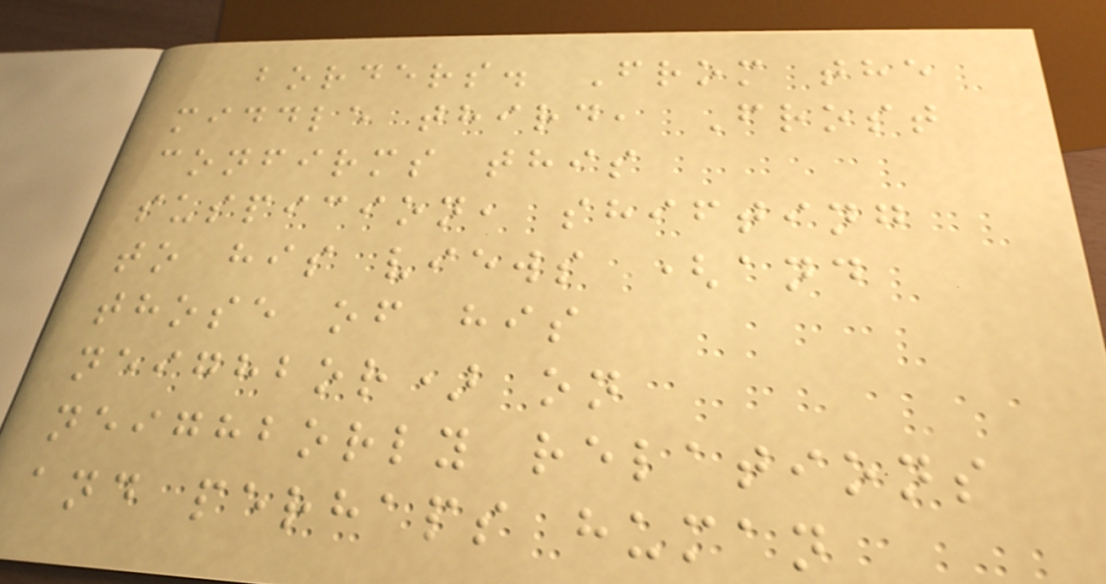borders. From the
middle third, Frost
confirms this
suspicion, shifting
to his views (and
those of his
neighbor) on
neighborly relations
and perhaps human
